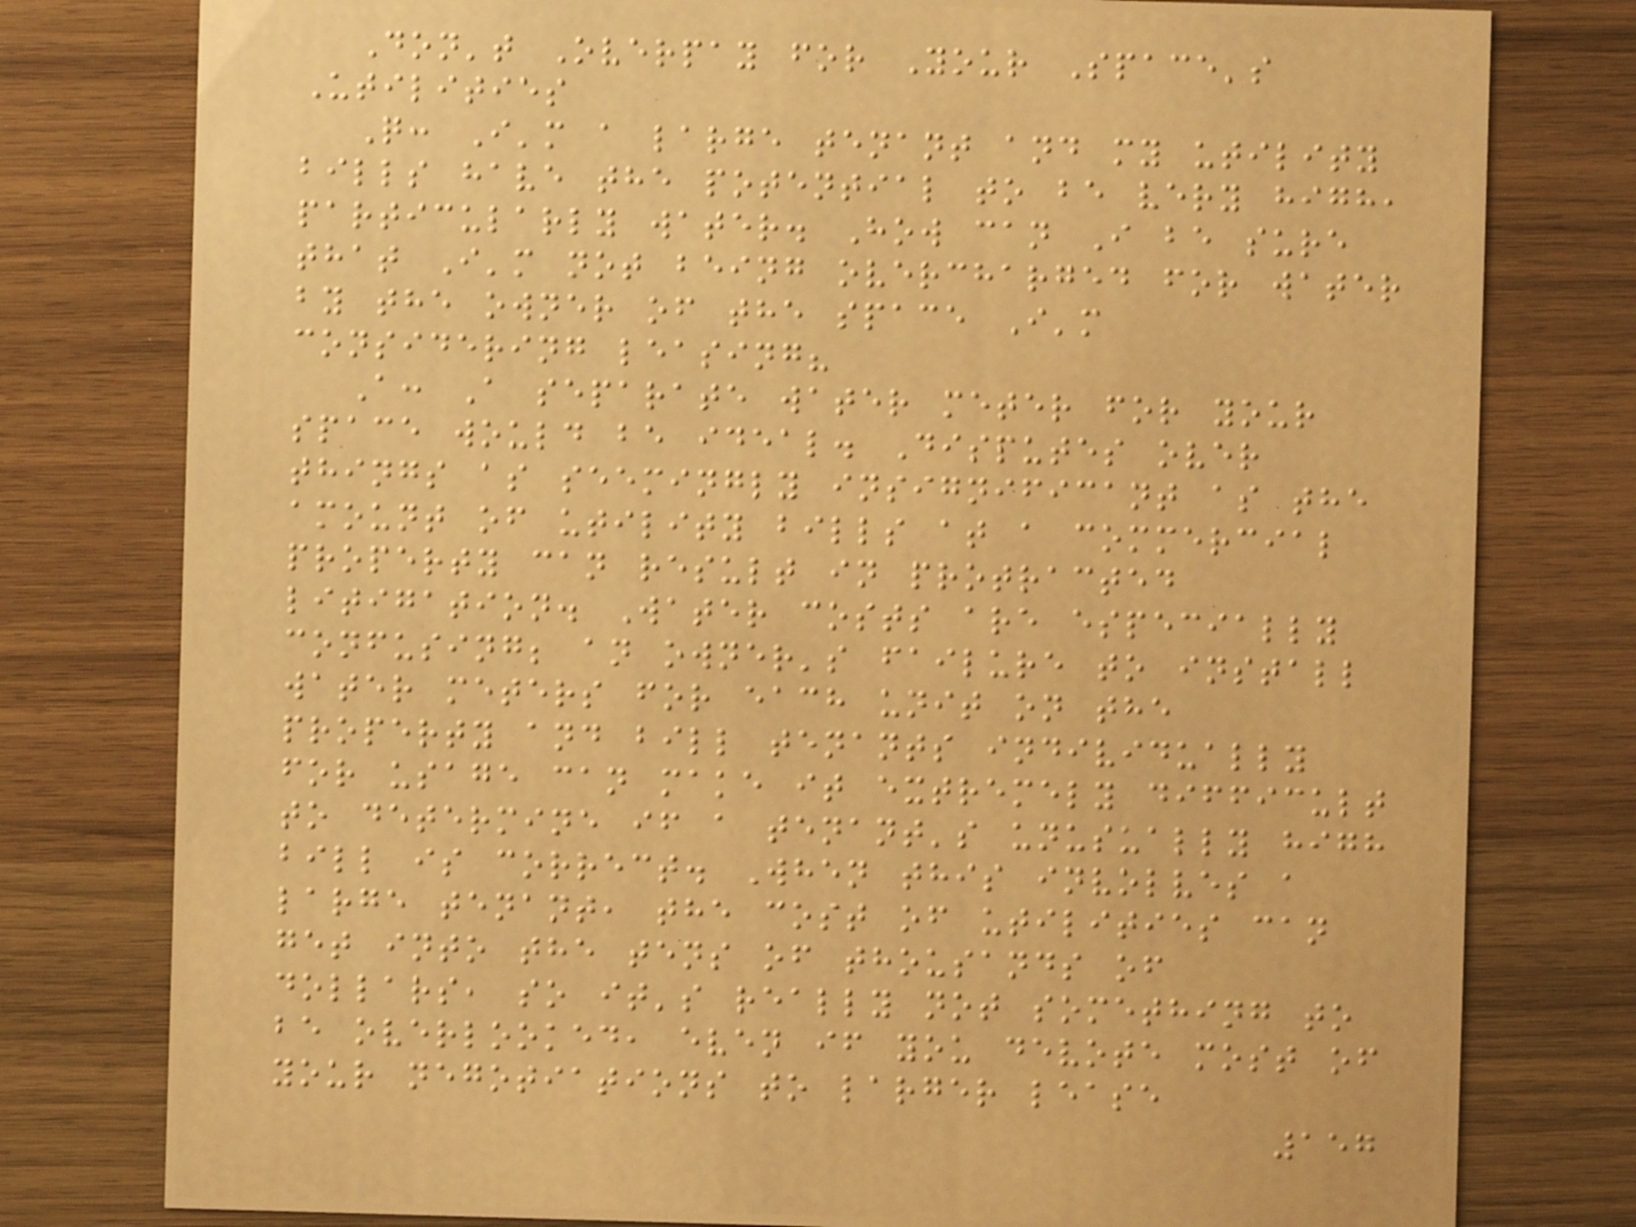Don't Overpay for Your Space's
Utilities
Q: I'm a large tenant and my utility
bills have the potential to be very high,
particularly water. How can I be sure
that I'm not being overcharged for water
by the owner of the space I'm
considering leasing?
A: A separate water meter for your
space would be ideal. Disputes over
things as seemingly insignificant as the
amount of utility bills at a commercial
property can result in protracted
litigation. Water costs are especially
confusing; an owner's failure to install
water meters for each unit on the
property and bill tenants individually
for usage can make it extremely difficult
to determine if a tenant's unusually high
bill is correct. When this involves a
large tenant, the cost of utilities can
get into the tens of thousands of
dollars, so it's really not something to
be overlooked, even if you devote most of
your negotiations to larger lease
157
